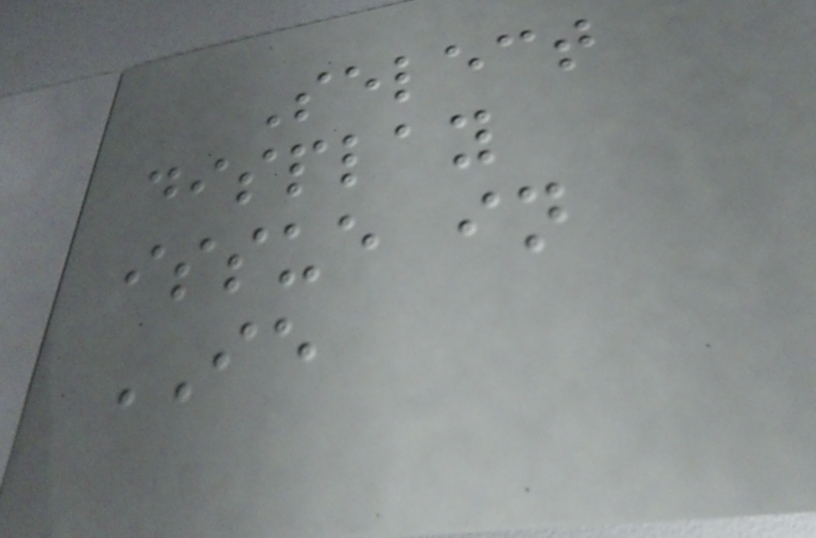Select
display
issue in
IE
